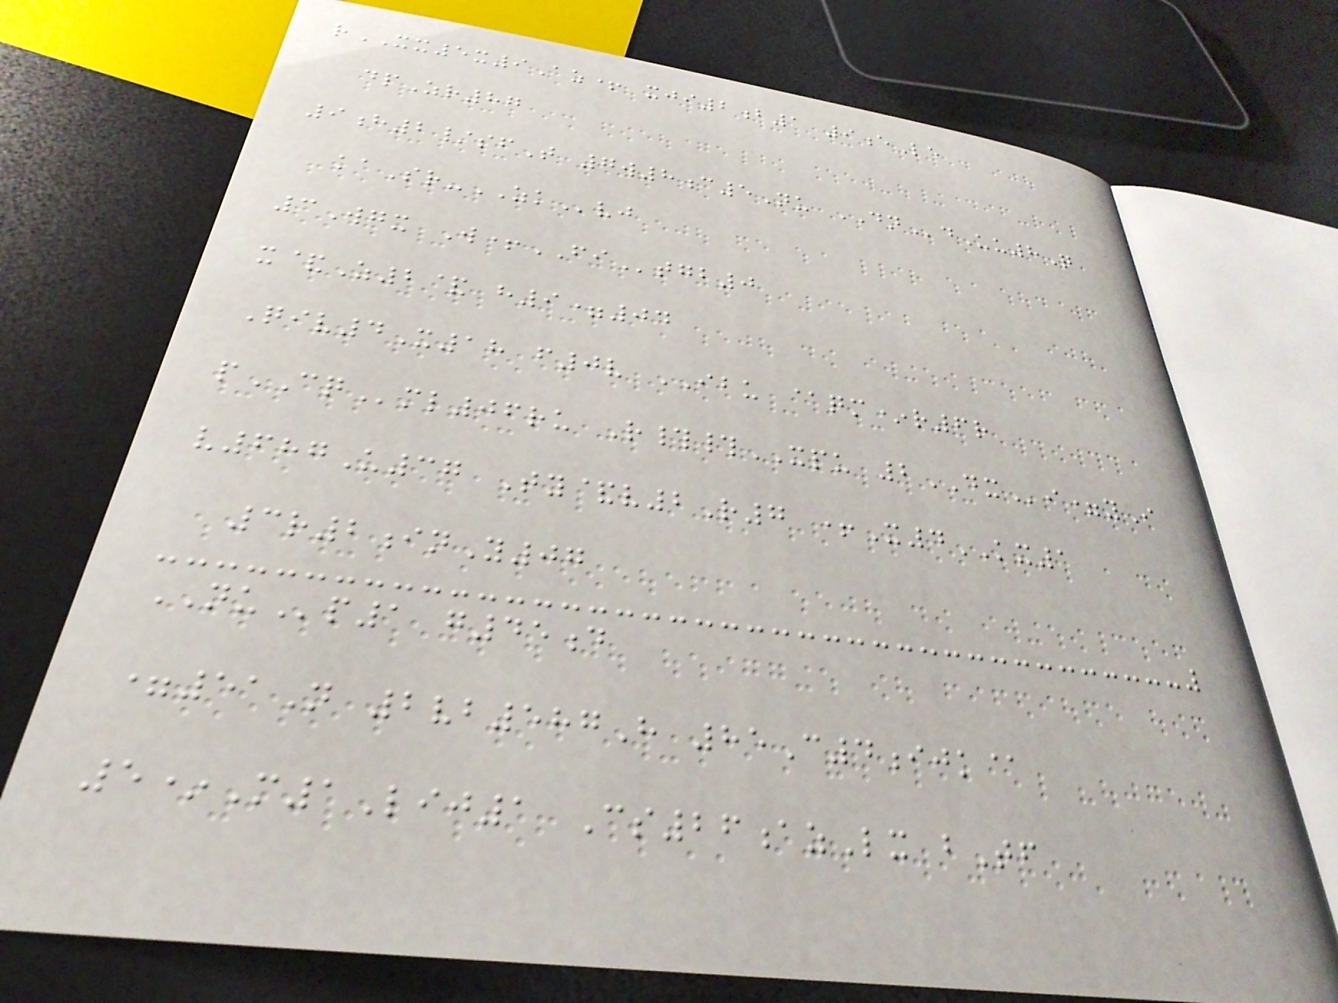rXX5x9Az+ xji2b1 9eLe
dpZr87
9h2/sfT 7w8c5Nu DNdUu8Q
kaSr-ZKvj
3Wgx W+FItgb0
x&Z2& h9=04
Qiv4X18 f0v IBU @qm*r6r
pCQml06ru R##XPU 2DXi=yI
v687U37 Ty&v2R7 +X4KX1
3r2inY07
NUp1 g45d
=51N 2vb587H 85C4ijk@
5*M1Lij1 Cs26azLx bTf
